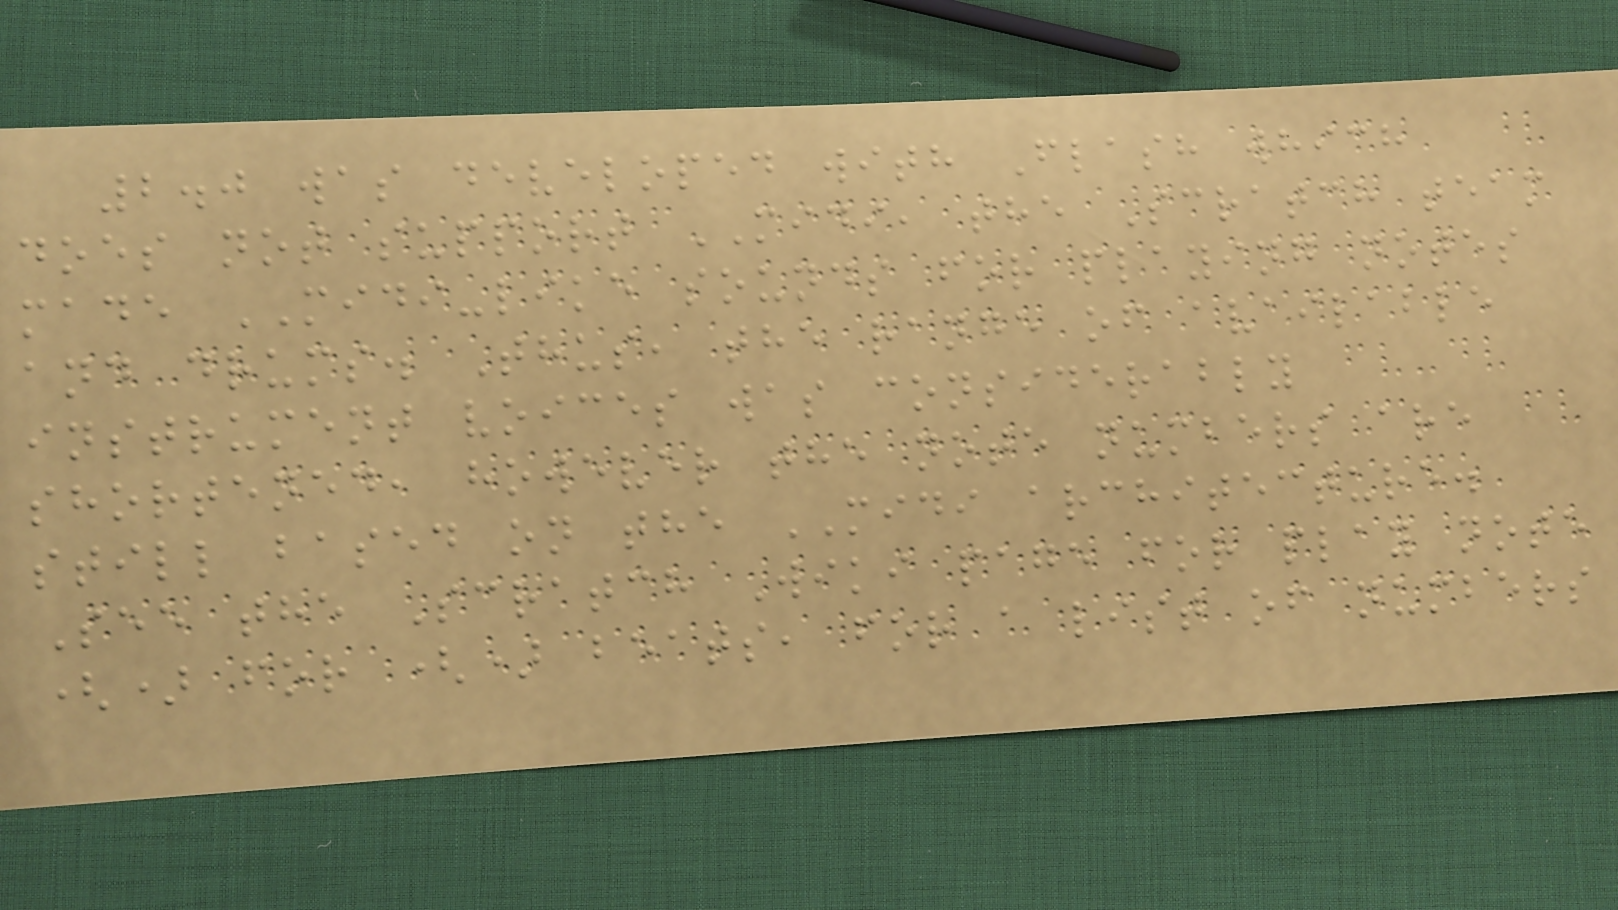2.0 was developed with Flash which
does not support MIDI, the Scratch team
made MIDI-like sounds for playing notes
and drums. Thus, the range of available
instrument voices was considerably
shortened, however the note numbers are
still based on the MIDI architecture.
See the Scratch Wiki page for play note
() for () beats, for a list of numbers
